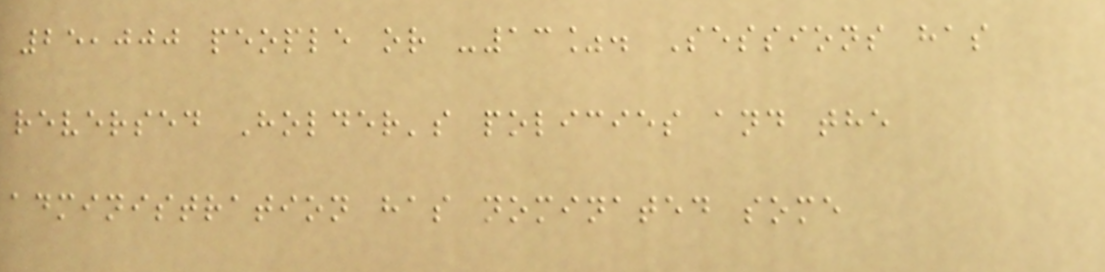25,000 people or -13%. Sessions has
reversed Holder's policies and the
administration has nominated some
